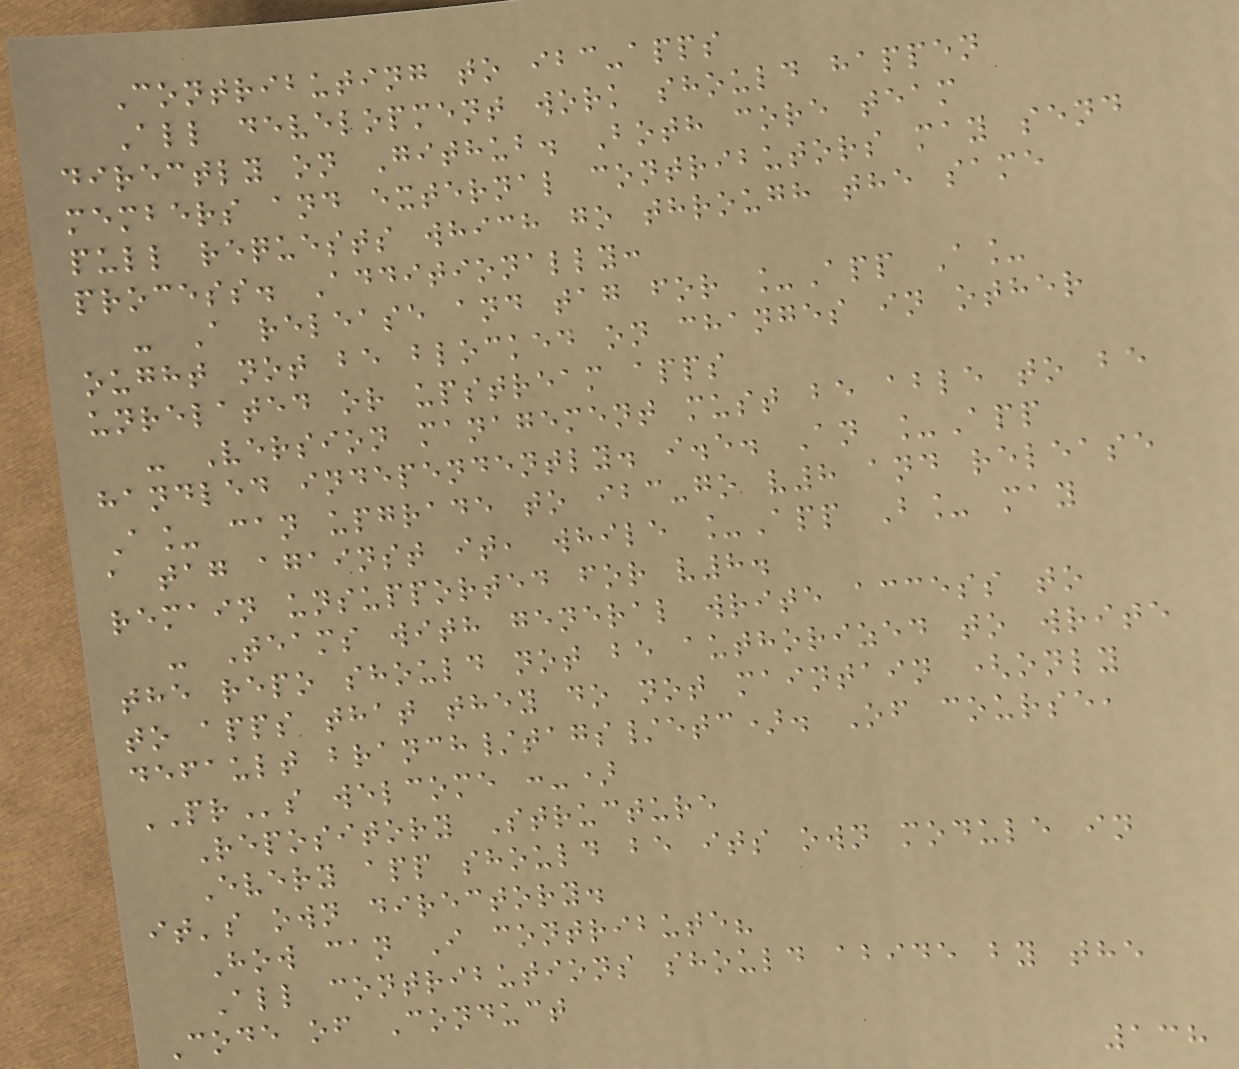Contributing to ibc-apps
All development work should happen
directly on Github. Both core team
members and external contributors may send
pull requests which go through the same
process. Additionally:
- A release and tag for _App A_
ought not be blocked on changes in other
unrelated or upstream apps
- Version management must be able to be
handled independently. i.e. An _App
A_ can upgrade to ibc-go v8 and release
a tag against it, while _App B_ may
remain unsupported for v8.
- Teams with general write access to
the repo should not be authorized to write
to apps that they do not maintain (only
default branch/tags/etc). Of course,
PRs welcome :-)
Repository Structure
Every app should be its own module in
it's own directory.
How can I contribute?
All contributions should abide by the
Code of Conduct
138
